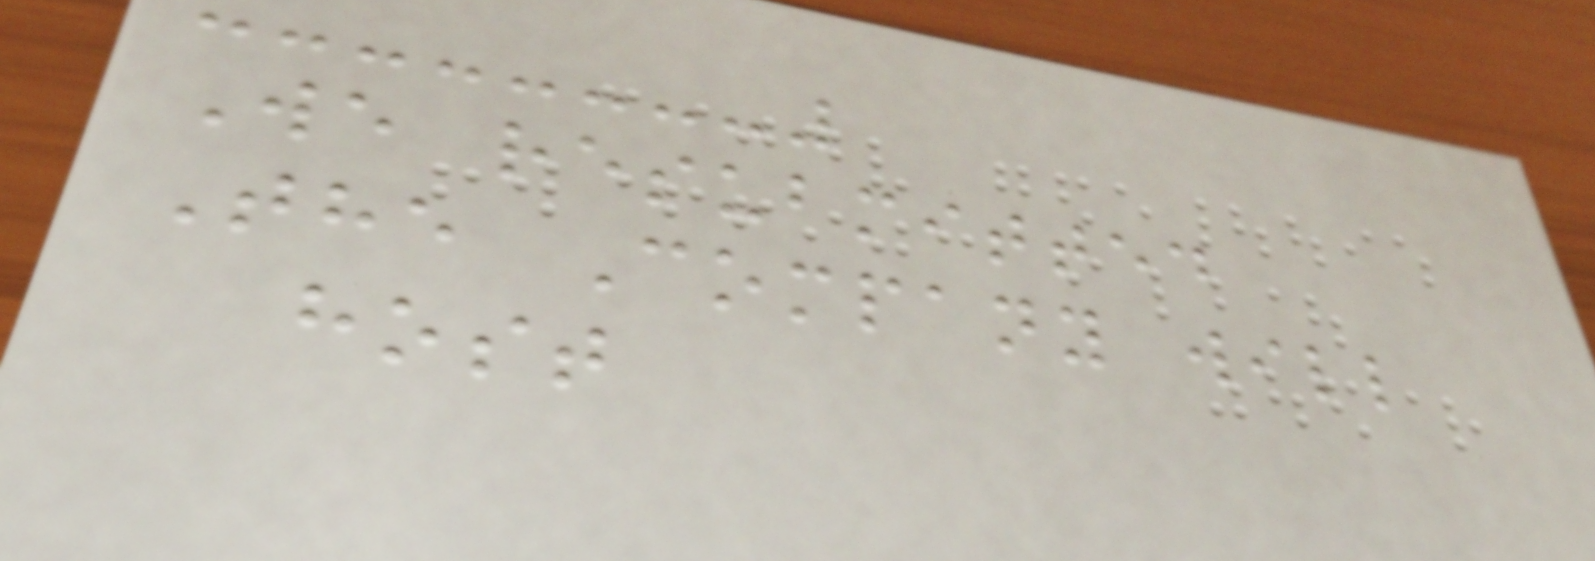We resubmitted
The Company will
host
